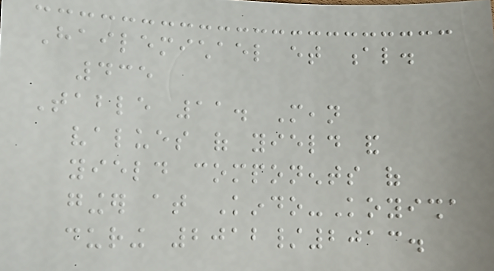Hailemichael et al.
435
Table 11. Mean
values of yield and
yield components of
ginger at Kindo-Koyisha
during 2012/2013.
